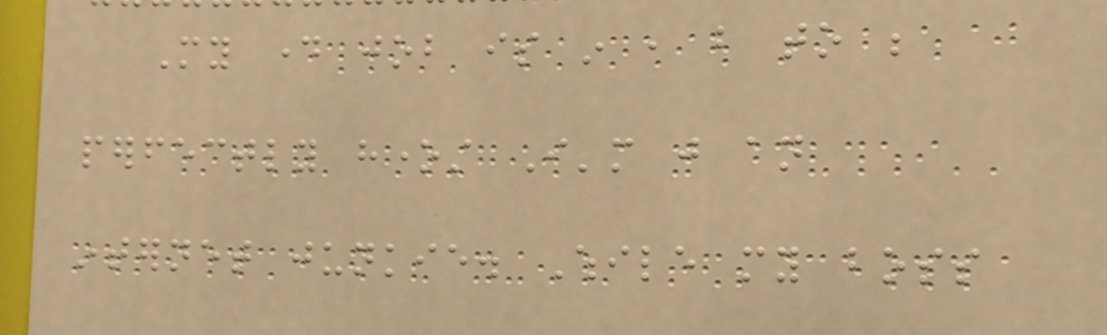My day job is in , but to be
perfectly honest I'm just an
internet junkie. While my boss
